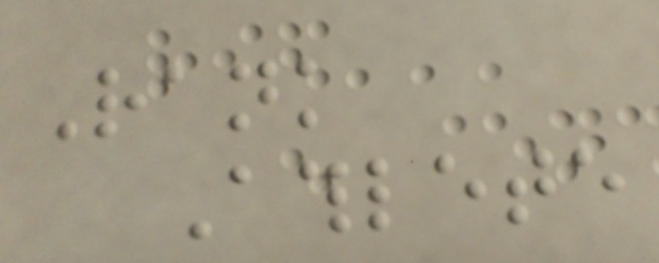Rank
Athlete
